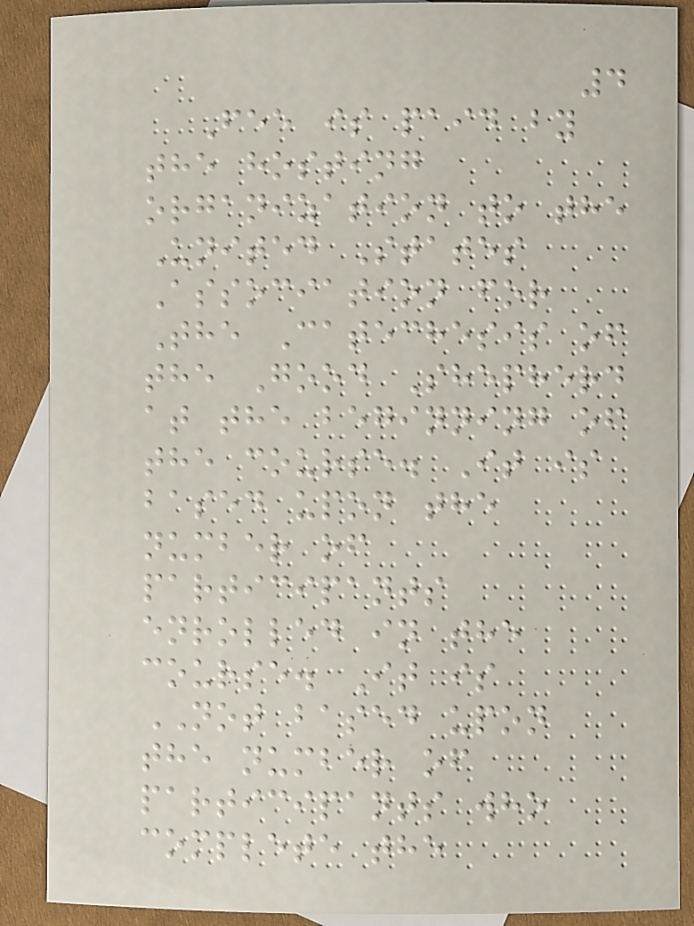4
Fee is paid by
the hosting
organization to the
United States
Association for
The Catechesis of
the Good Shepherd
at the beginning of
the course. It is
based upon the
number of
participants
enrolled in the
course. It is
NOT based upon
the number of
participants who
complete the
